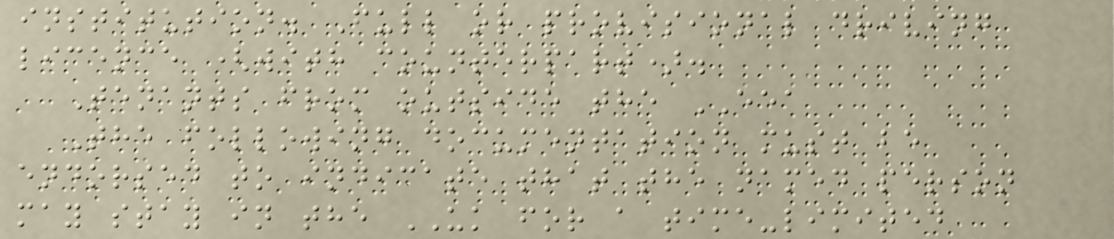institution. Full or provisional driving
licence (with counterpart).
Tenants from outside the EEA
The following documentation must be
endorsed to indicate that the named person
may stay in the UK for a time-limited
